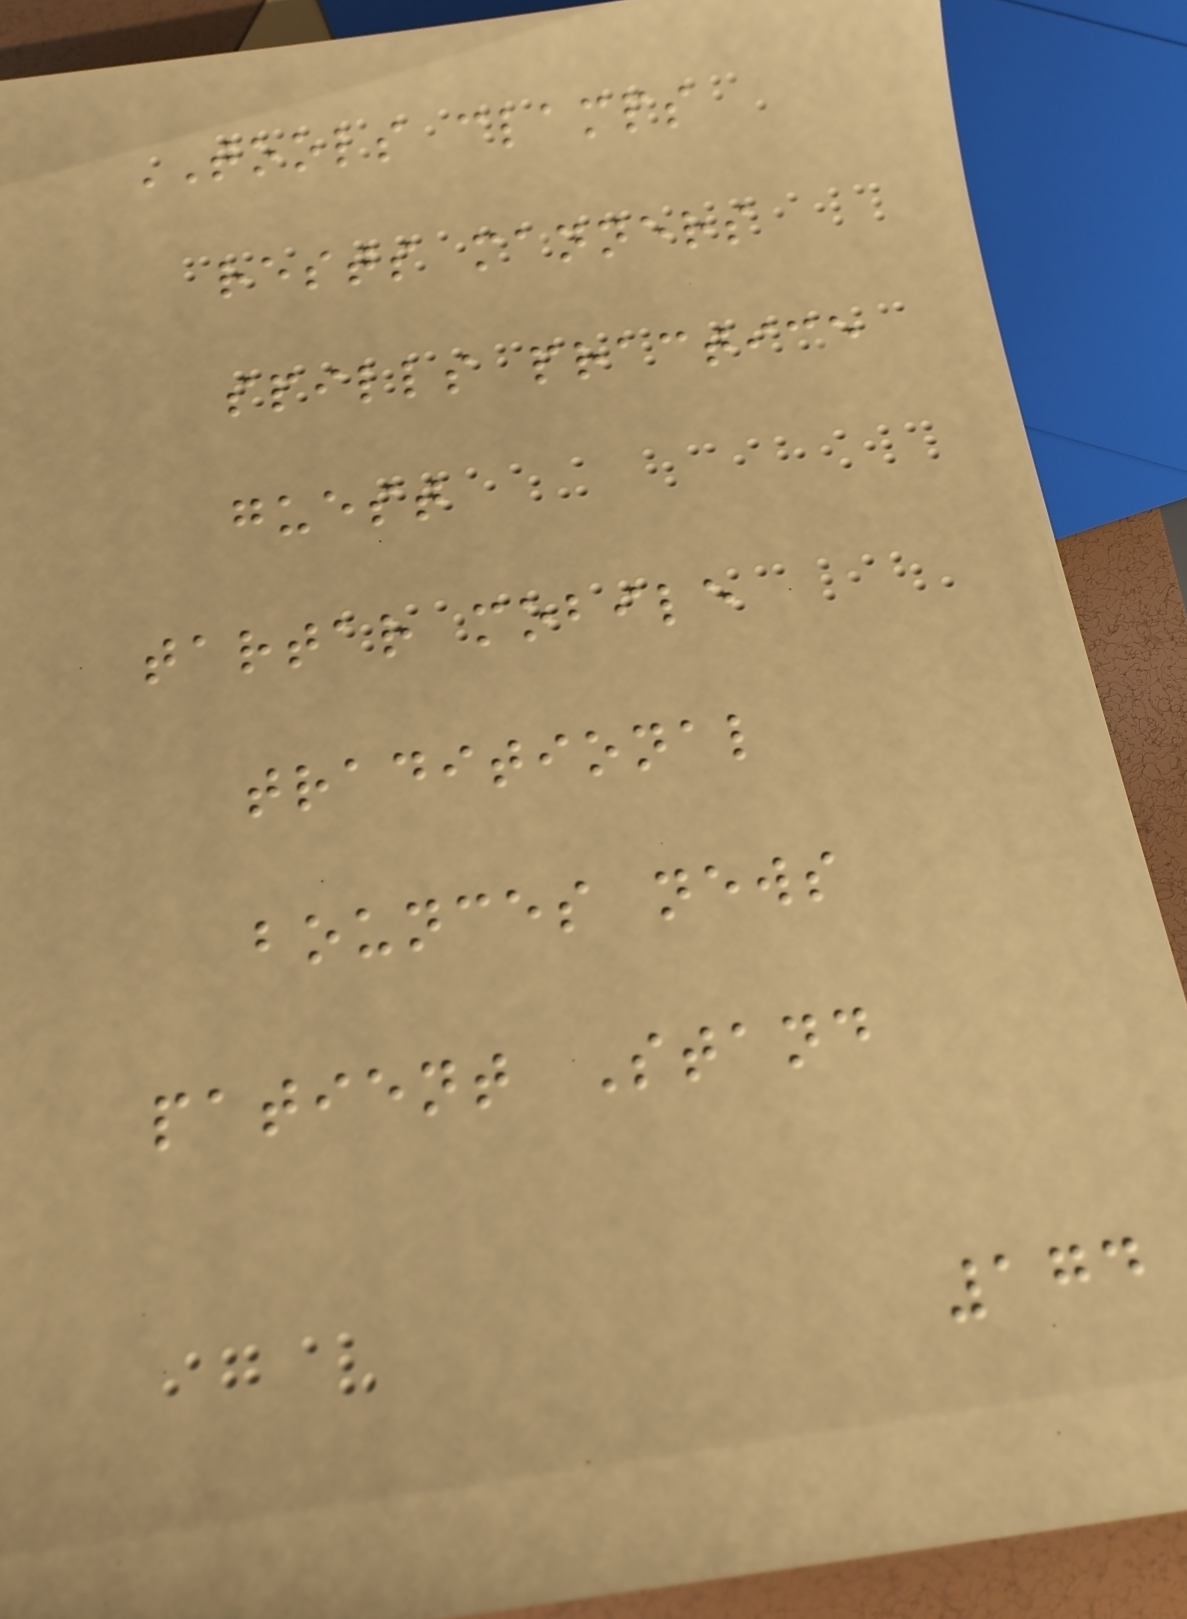TOOLS clamps
rests manners
spills practice
guest
tartar mobile
traditional
bounces news
patient Stand
174
